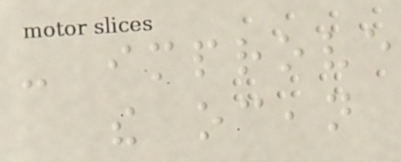- improve
the ocean
